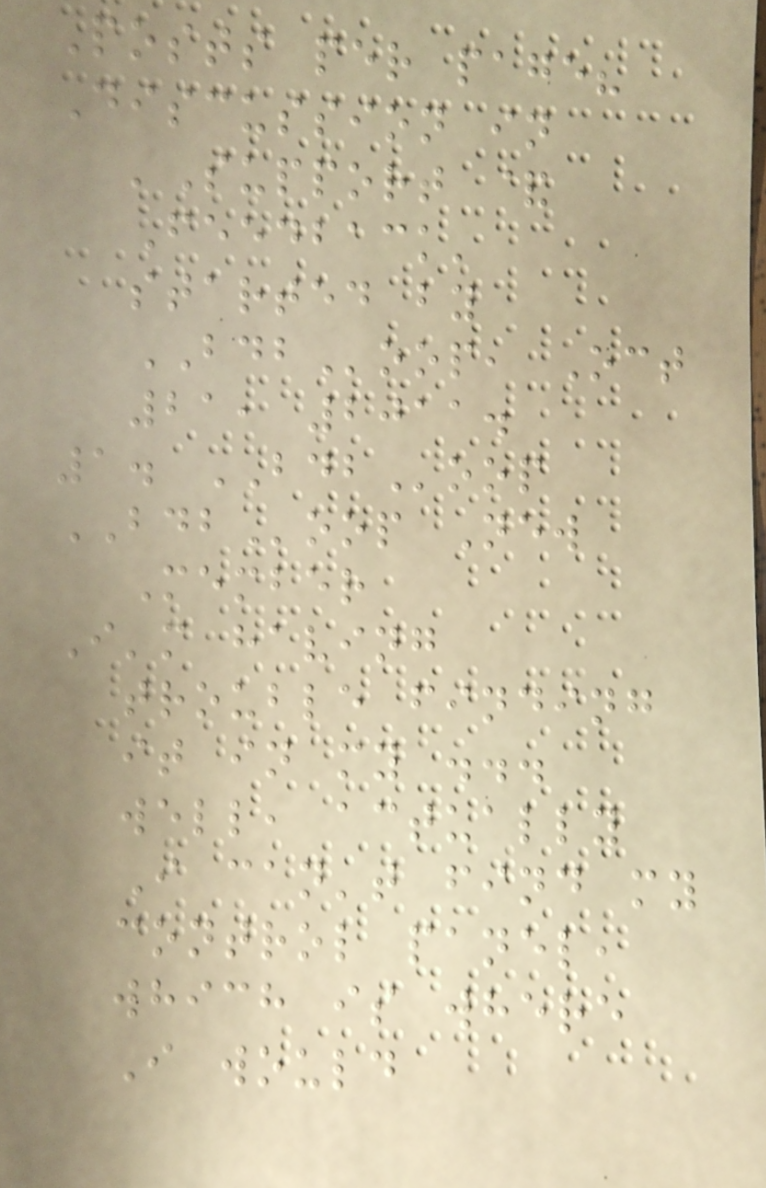Posts per page?
Discussion in
'Support &
Feedback'
started by
BDBoop, Oct
21, 2011.
1. BDBoop
BDBoop New
Member
I'm having
trouble finding
it in my ...
well, actually
I can't find my
control panel,
which is where
I would
